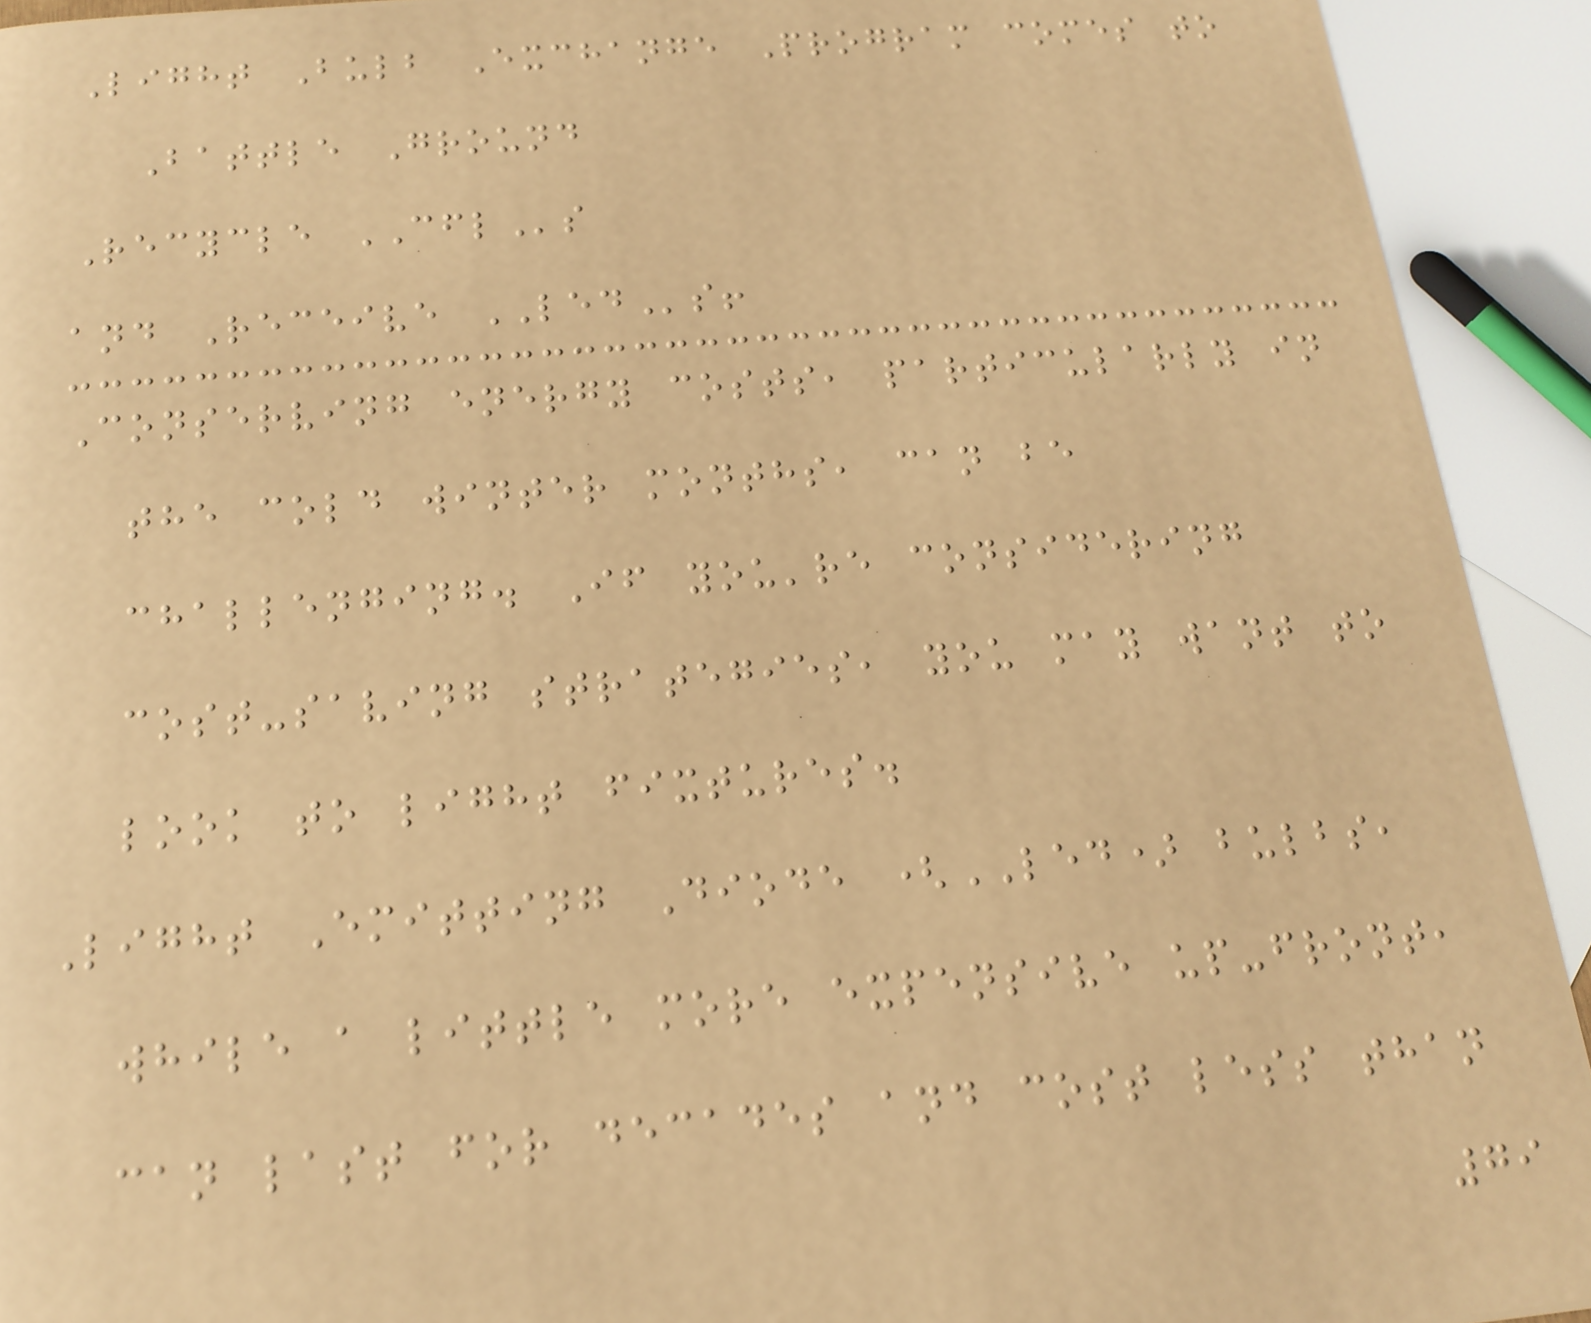Light Bulb Exchange Program comes to
Battle Ground
Recycle CFLs
and Receive LEDs!
Conserving energy costs, particularly in
the cold winter months, can be
challenging. If you're considering
cost-saving strategies, you may want to
look to light fixtures.
Light Emitting Diode (LED) bulbs,
while a little more expensive up-front,
can last for decades and cost less than
79
